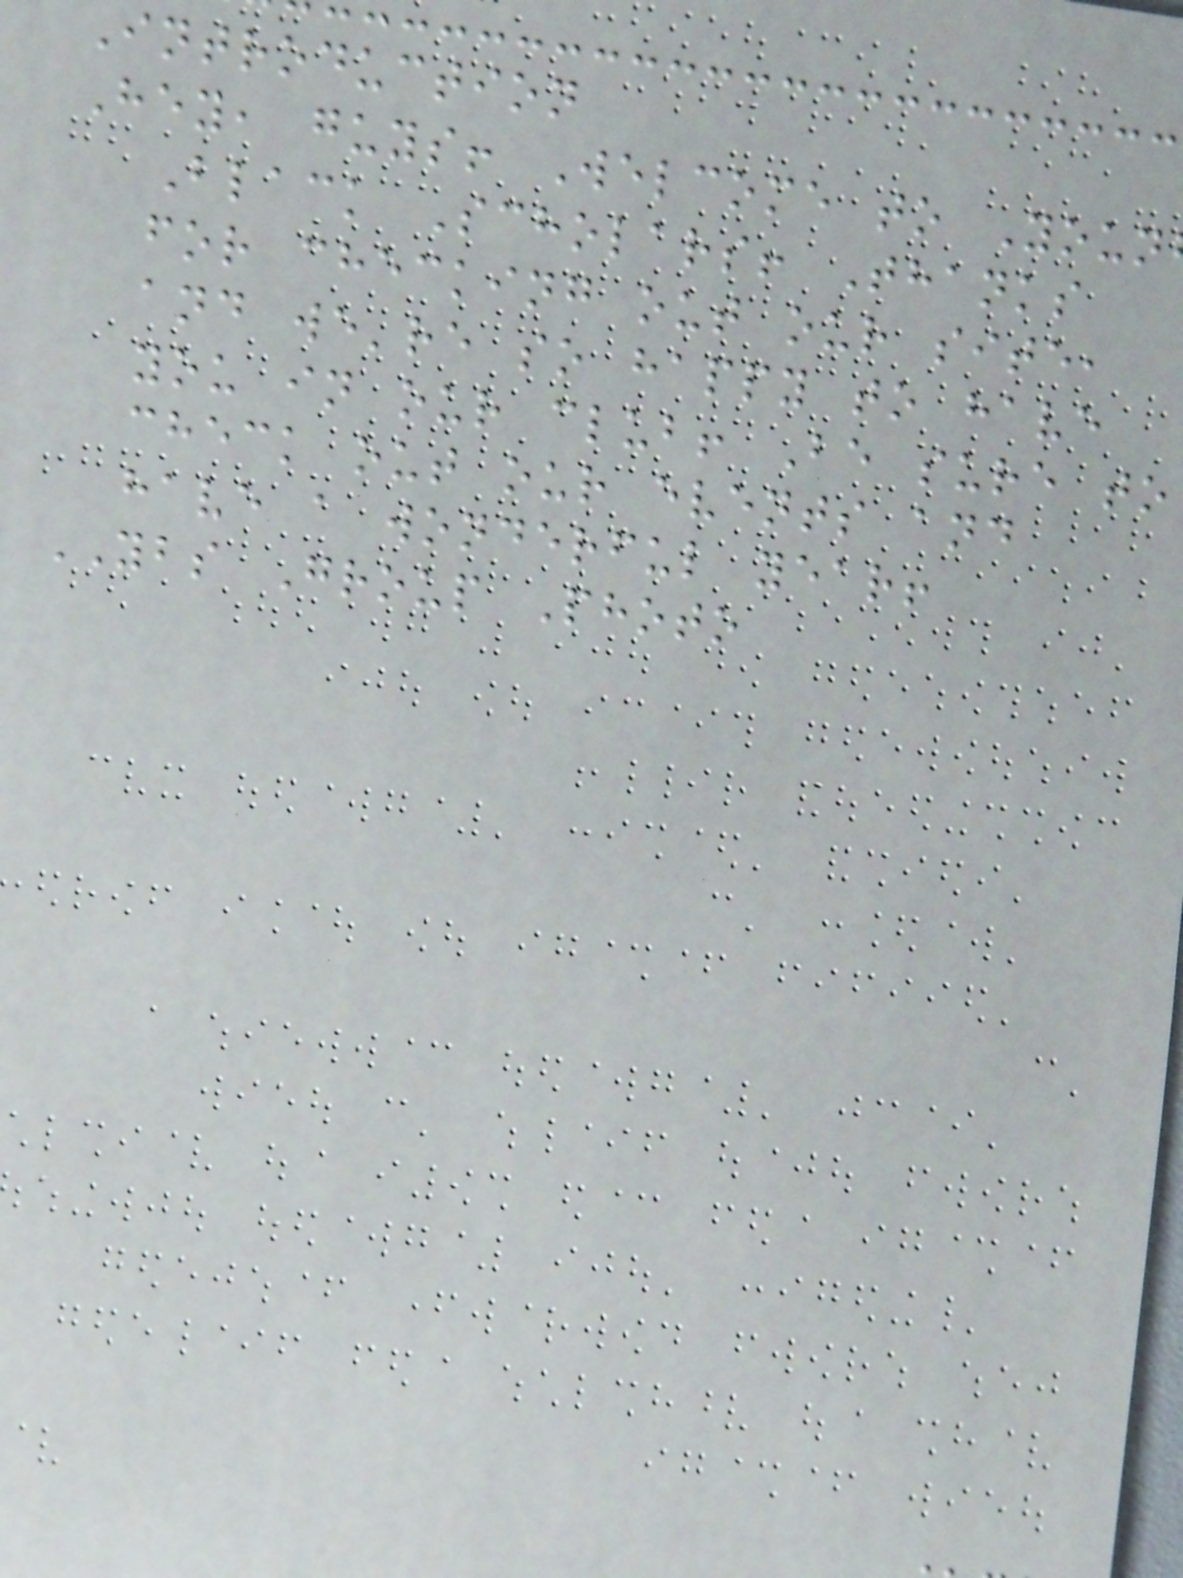Introduction
Hey, guys! Welcome to Youn
Black Scholars! Thanks
for checking out our site,
and we're so happy to have
you in our club! Be sure to
check out our events and
have a wonderful year!
YBS Group Photo
